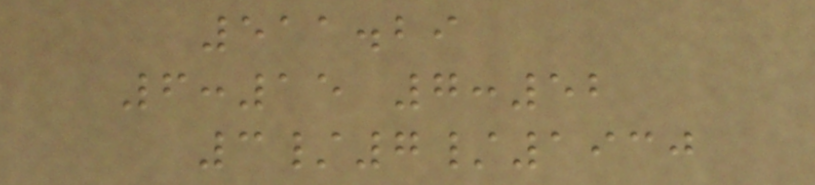511.29
6:15 7:52
3/7/1930
